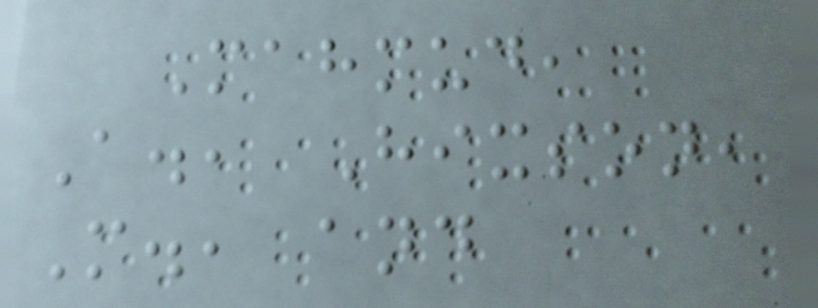Mahmud,
A., Hixson,
M., and
